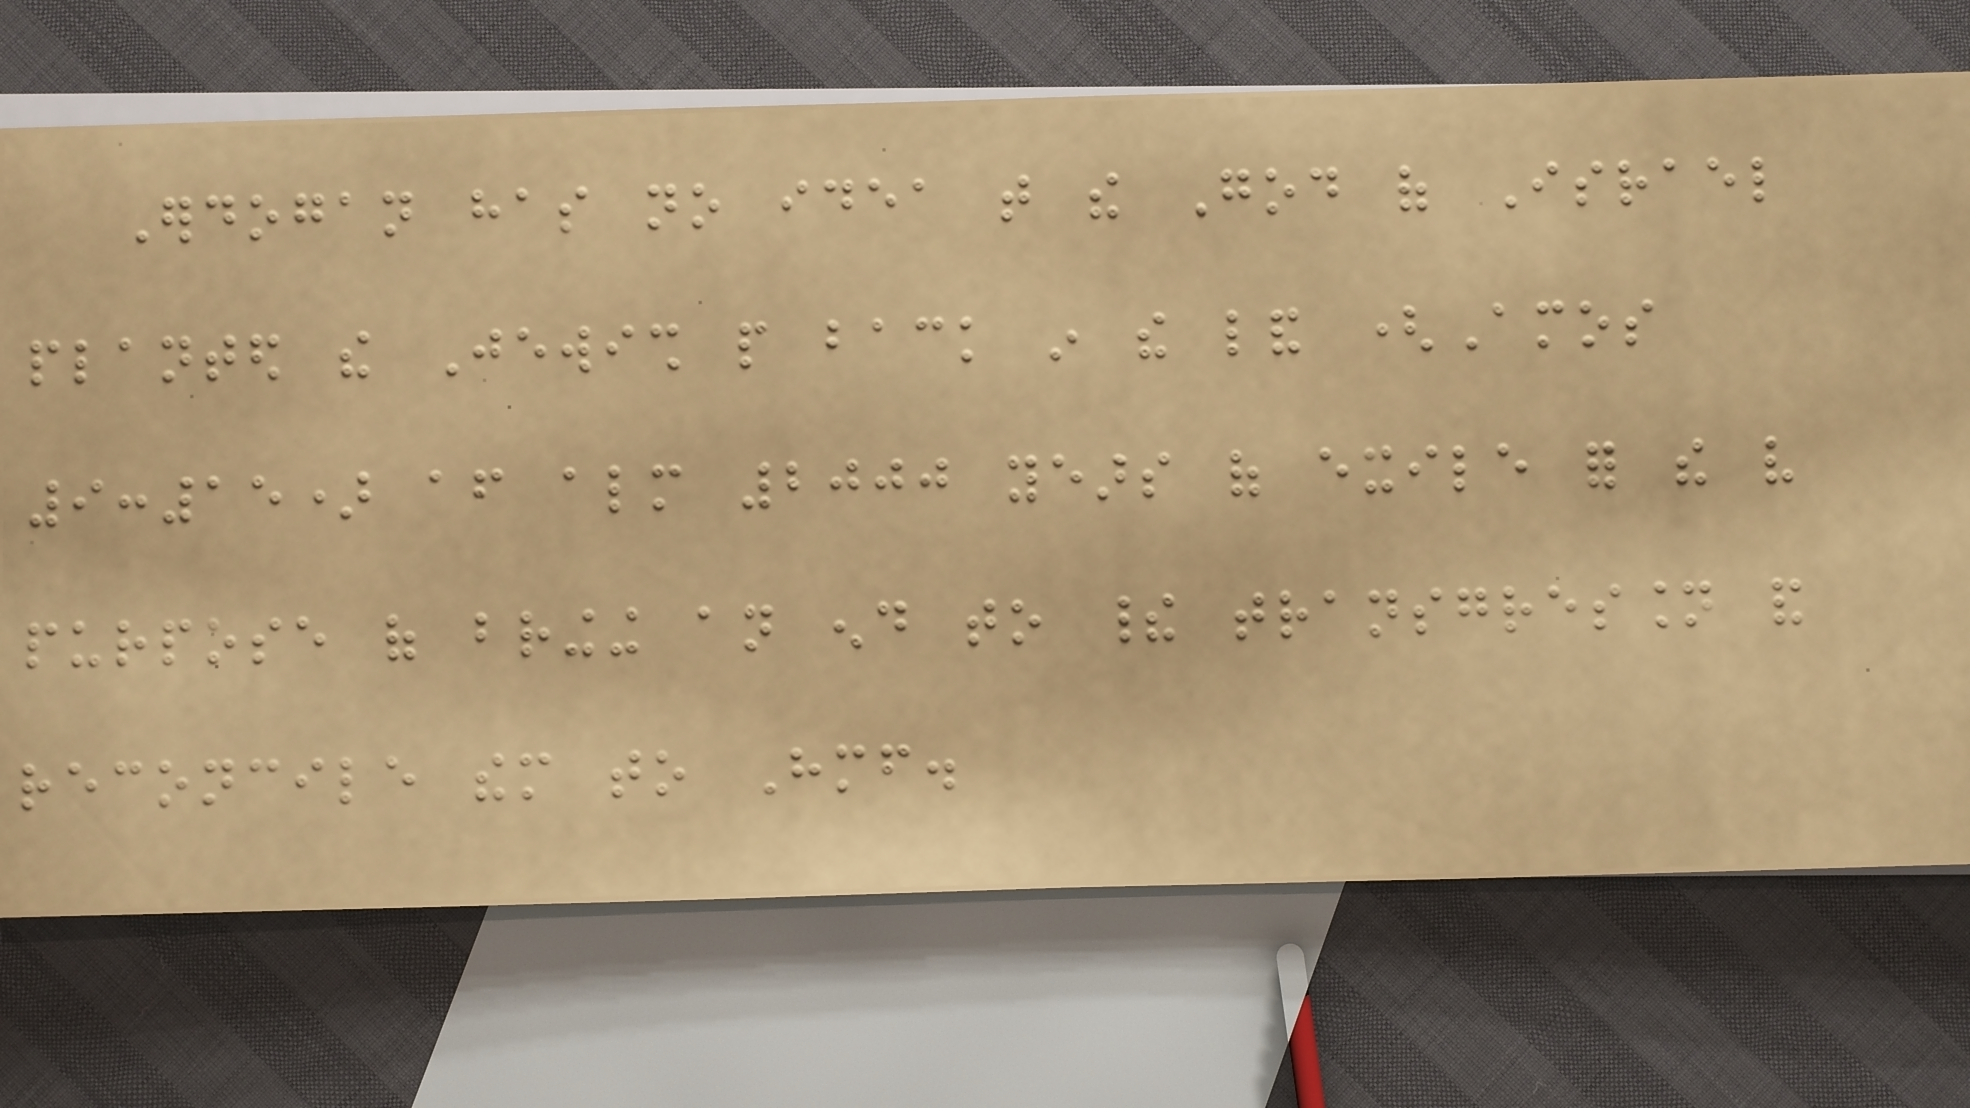Erdogan has no idea that the God of Israel
planted the Jewish people back in the land (Amos
9:15) after almost 2000 years of exile for the very
purpose of bringing an end to their transgression and
reconcile them to Himself.
